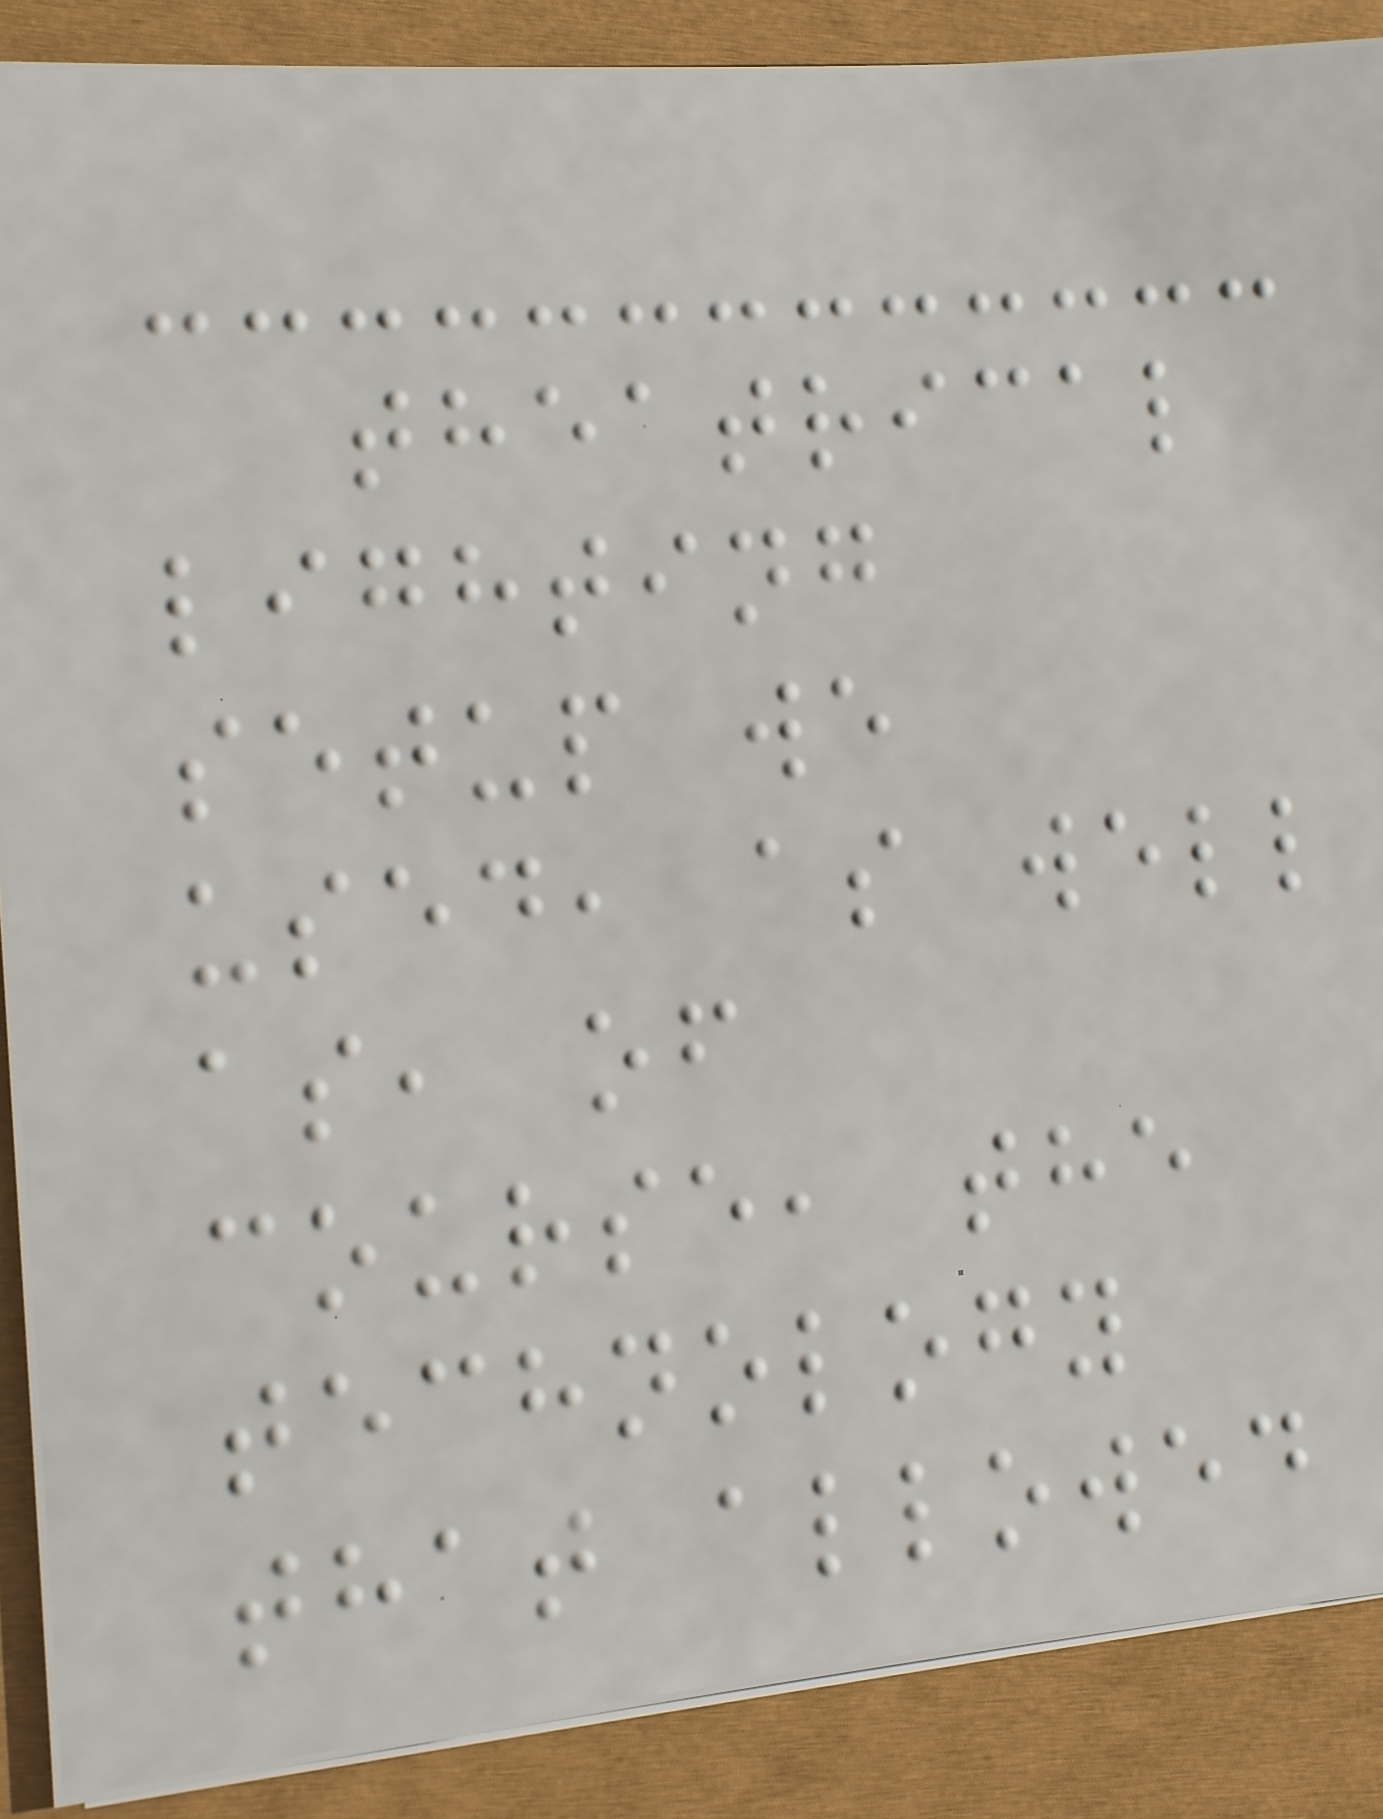theatrical
lighting
setup we
used, as well
as, of
course, the
technology
that allowed
